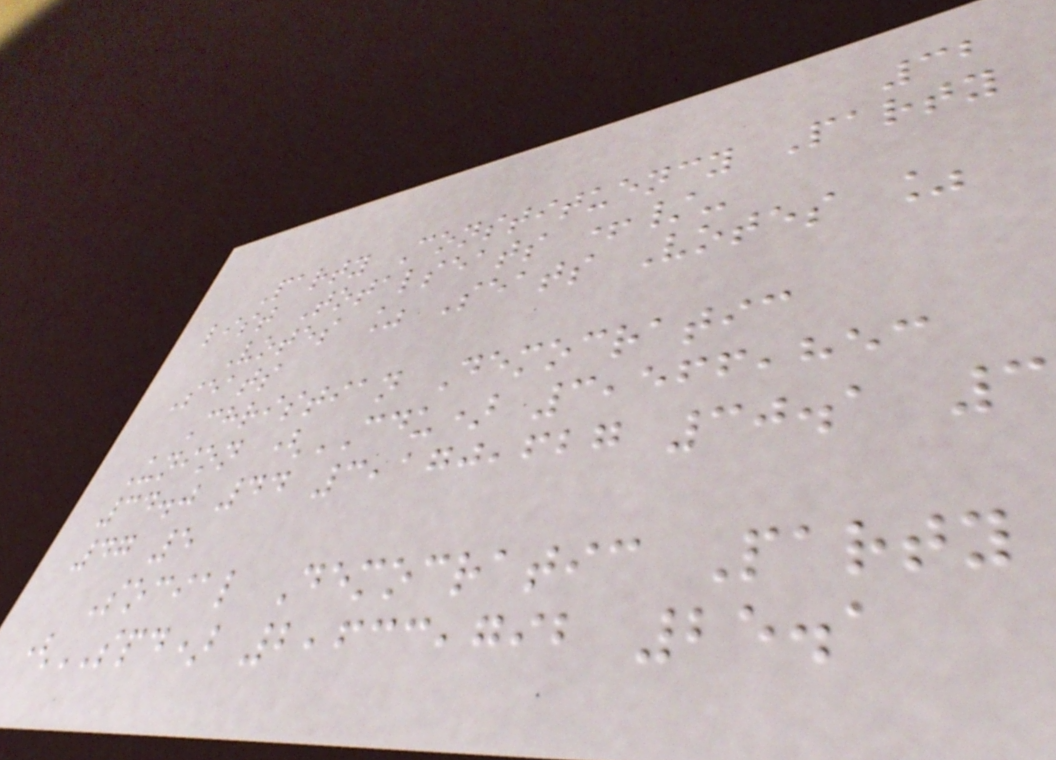32
Party Constituency Party
list Totalseats +/-
Votes % Seats Votes %
Seats
Christian Democratic
Union (CDU) 3,566,853
34.0 44 3,170,627 30.1 3
47 5
Social Democratic Party
(SPD) 2,633,792 25.1
